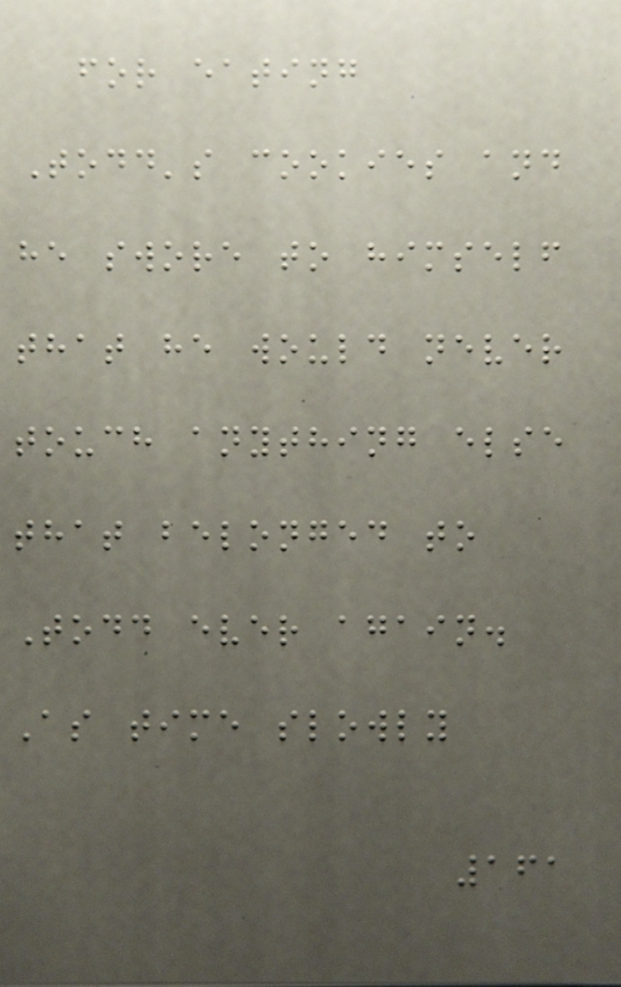for eating
Todd's cookies and
he swore to himself
that he would never
touch anything else
that belonged to
Todd ever again.
As time slowly
161
